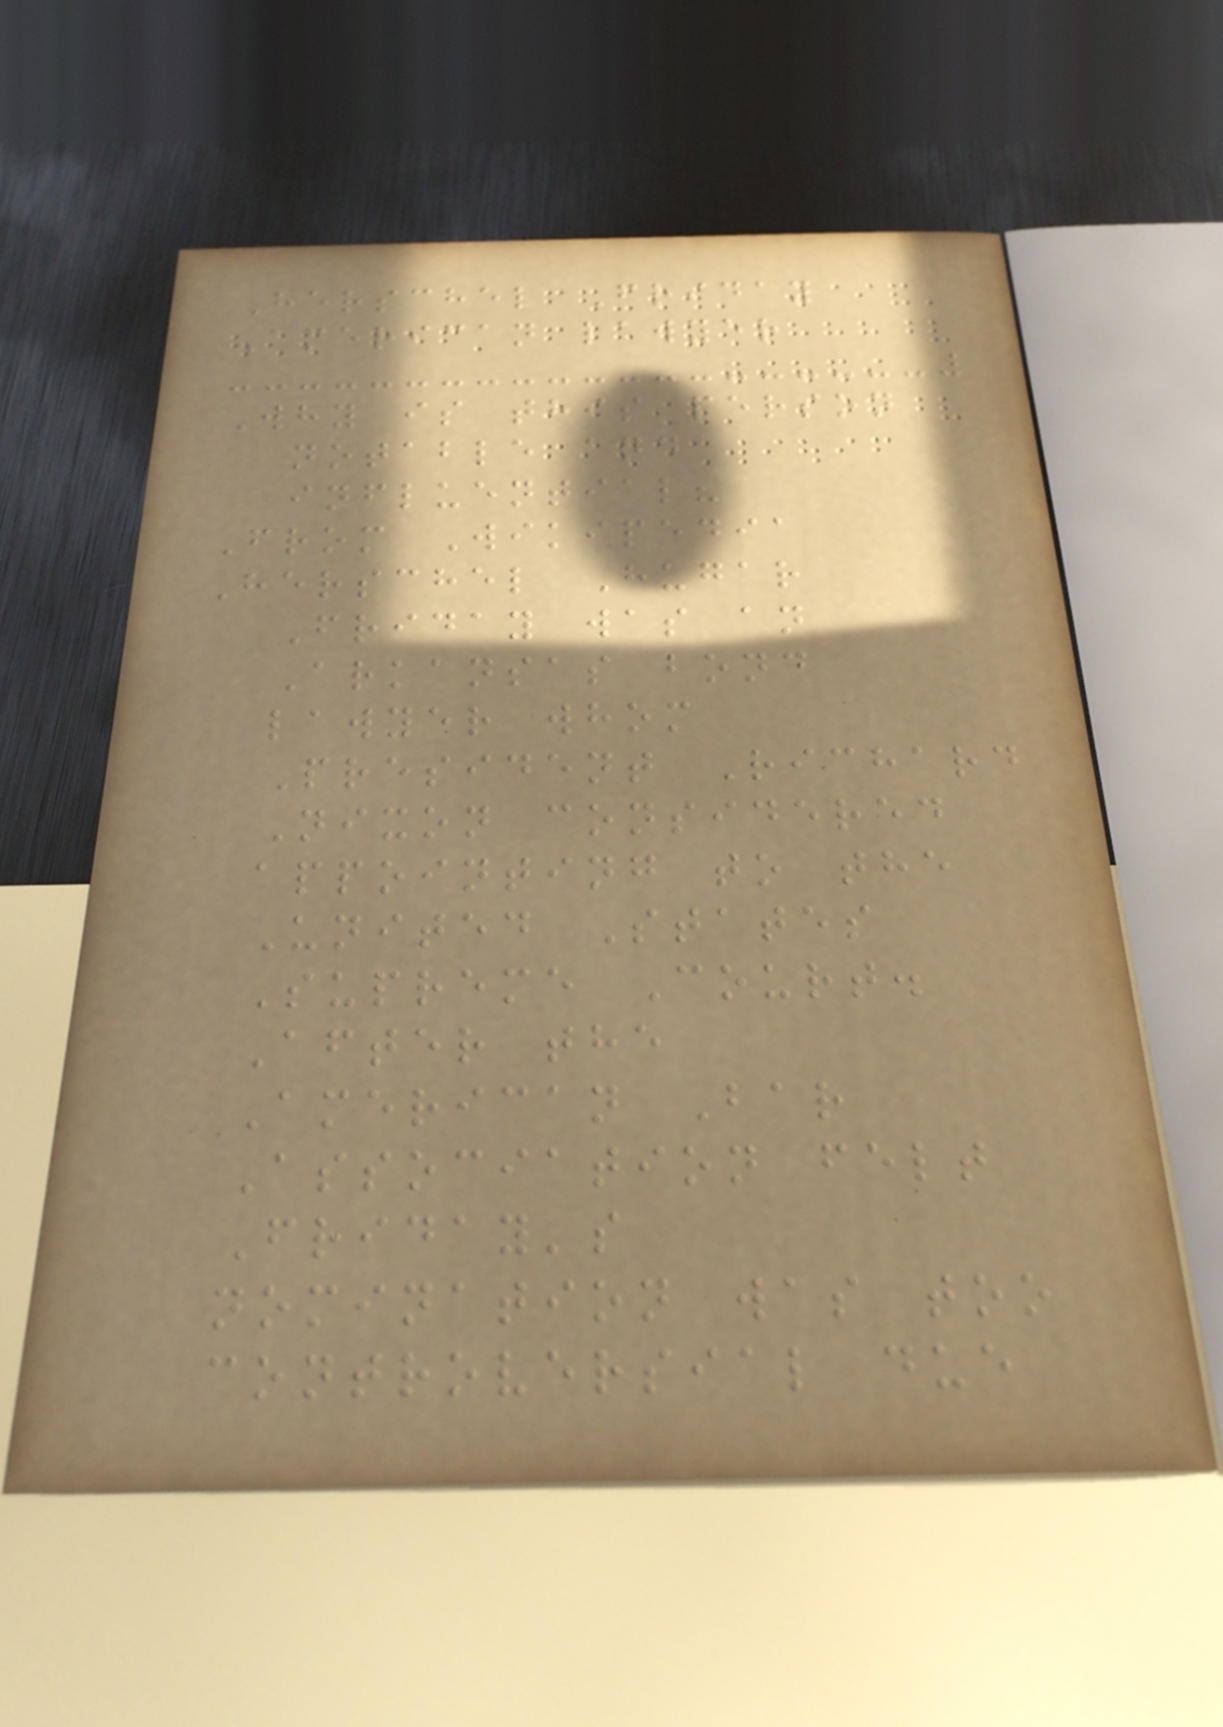Herschel Friday
American lawyer
Why is this person
notable and
influential?
From Wikipedia
Herschel Hugar
Friday was an
Arkansas bond
lawyer whom
President Richard
Nixon considered
appointing to the
United States
Supreme Court.
After the
American Bar
Association felt
Friday's
nomination was too
controversial due
